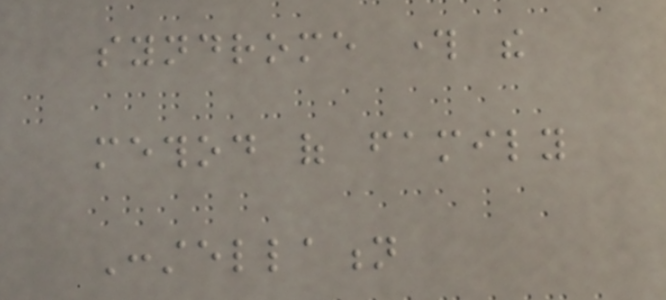syndrome through the
method of family
Constellation
